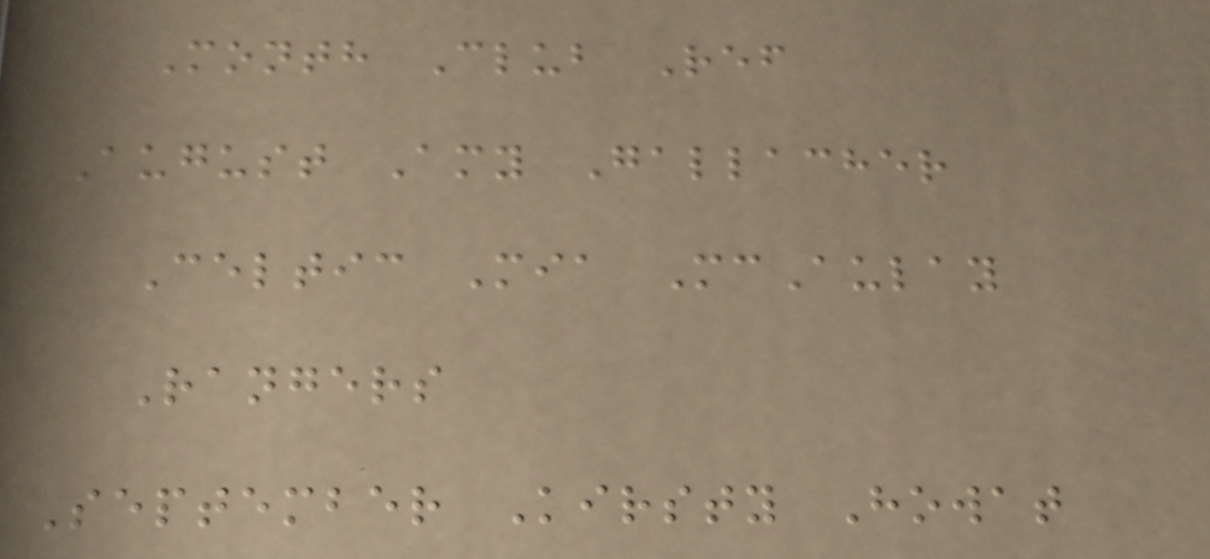Month Club Ref
August Amy Gallacher
Celtic Mia McAulay
Rangers
September Kirsty Howat
